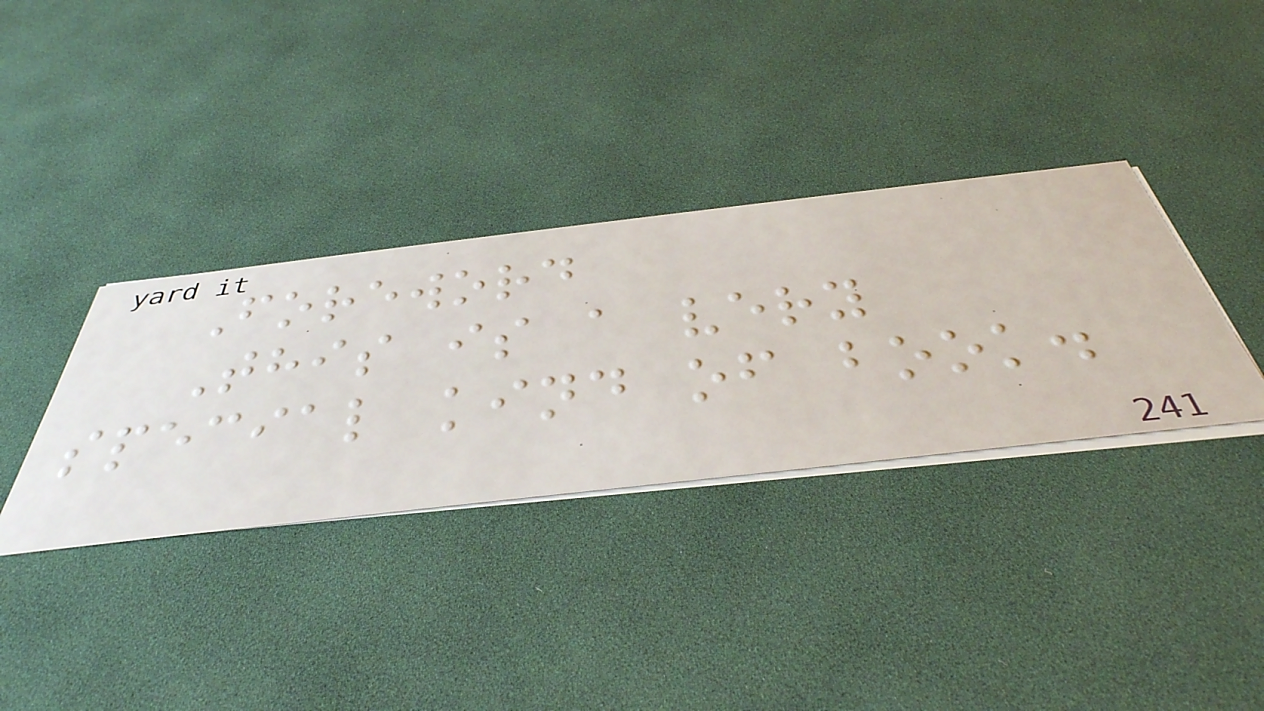Foreword
This is a very
special kind of book.
